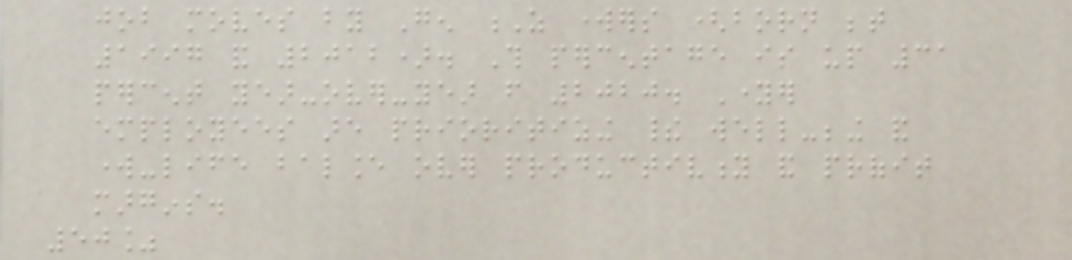job moves by Gen Z workers (born between
1997 and 2012). This percentage is up 31
percent year-over-year from 2020. Younger
employees are prioritizing their well-being and
work-life balance over productivity and profit
margins.
50%
